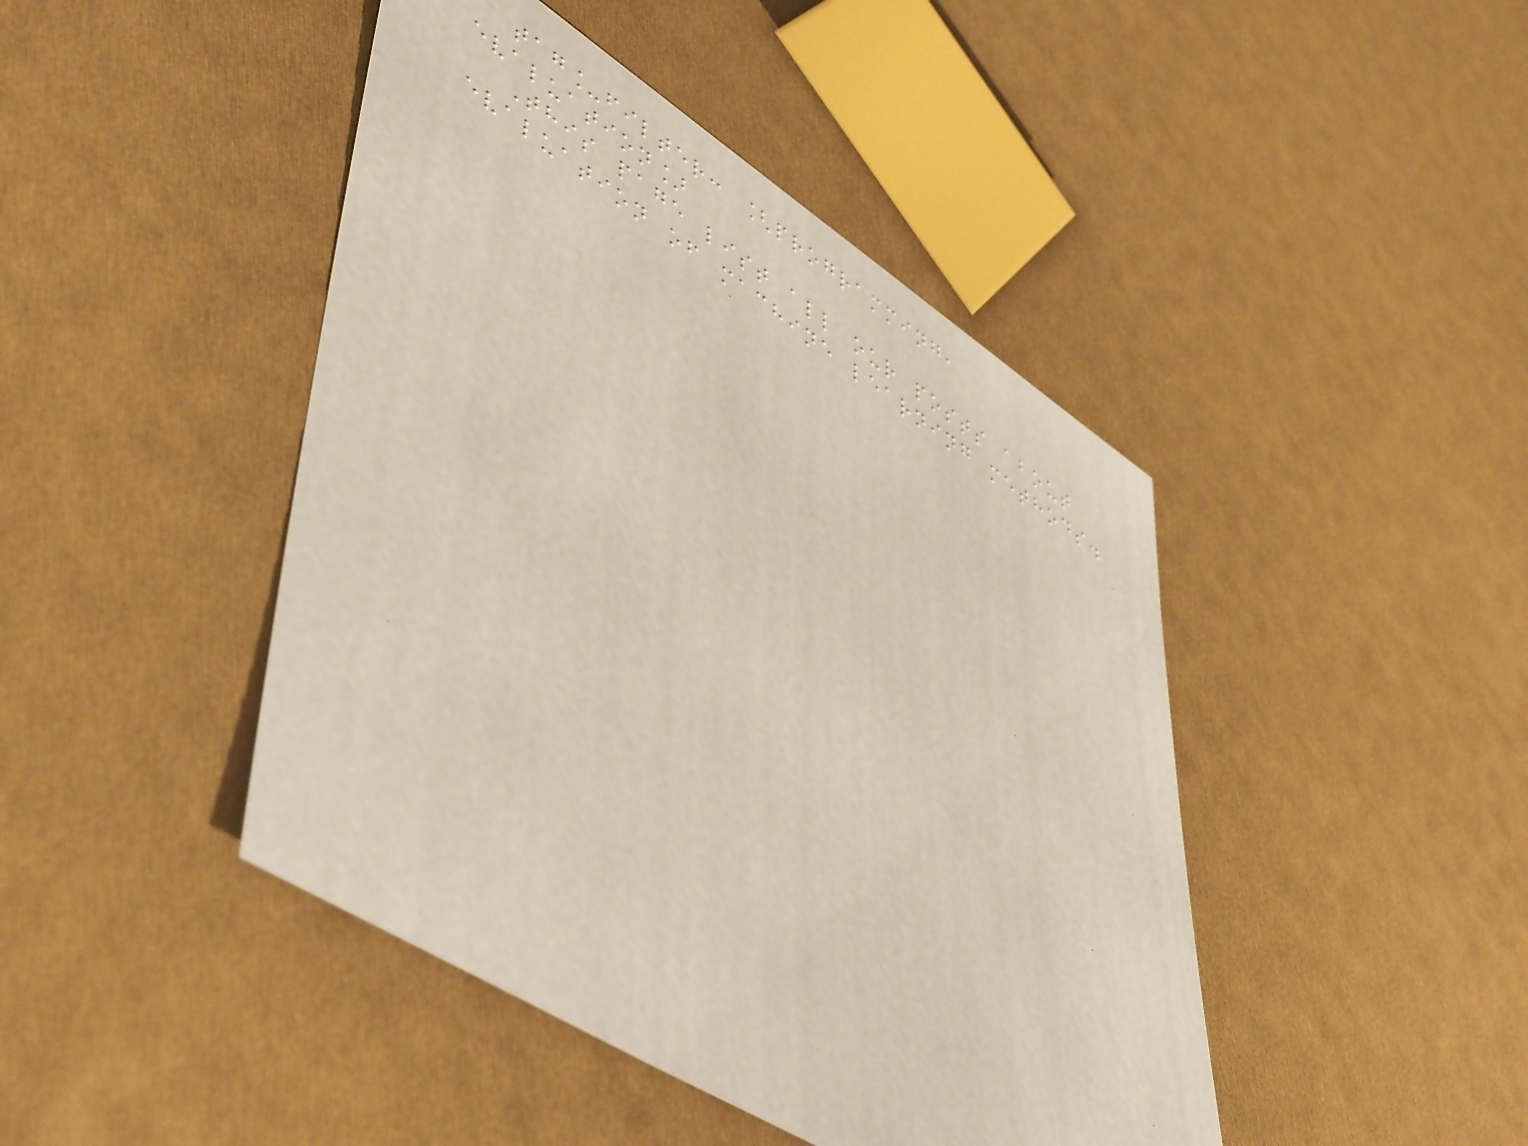tag_filter: [programming,
evaluation]
This page list all our posts about
evaluation of machine learning methods.
